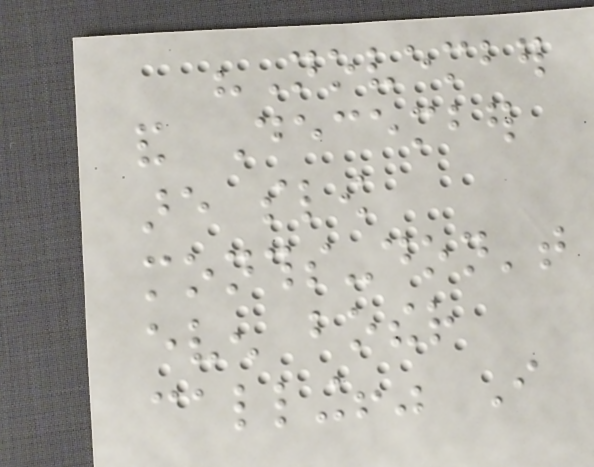"November
and December
are slow
months-don't
even bother
calling!" I
